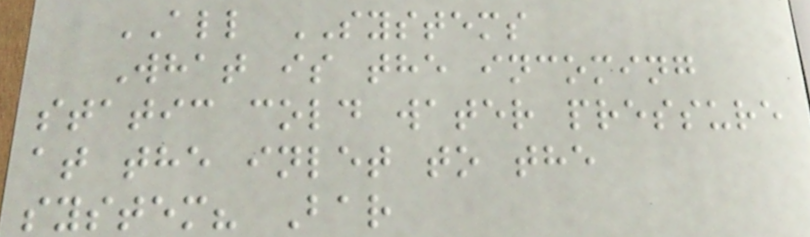ALL SYSTEMS
What is the incoming
static cold water pressure
at the inlet to the
system? Bar
